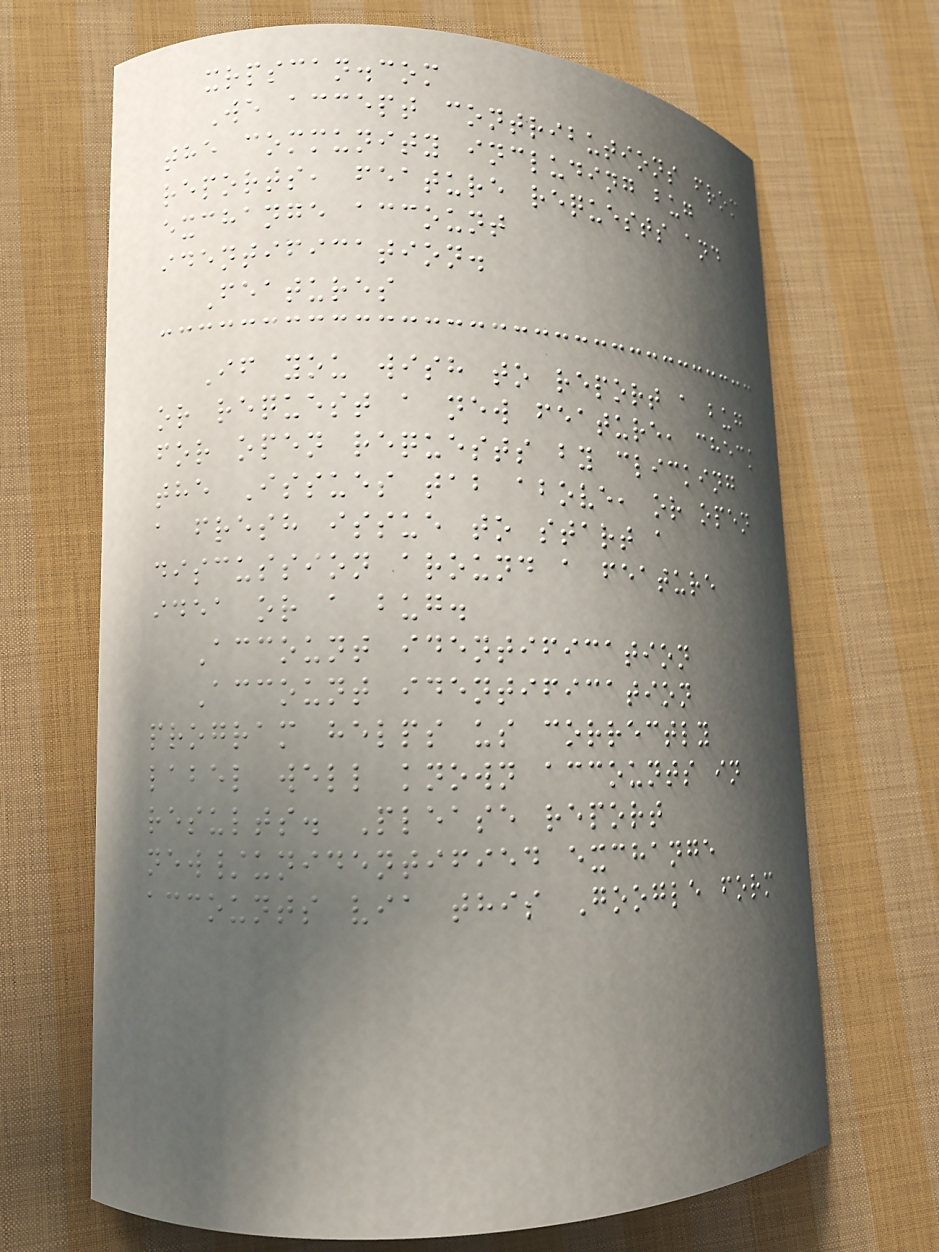xrpscan.com
We accept contributions from
the community including bug
reports, feature requests and
exchange account
identification.
Features
If you wish to report a bug
or request a new feature, check
for open requests by clicking
the Issues tab above, or open
a fresh issue to start a
discussion around a feature
idea or a bug.
Account identification
Account identification
program helps us correctly
label well known accounts in
results. Please report
new/unidentified exchange
accounts via this Google form
